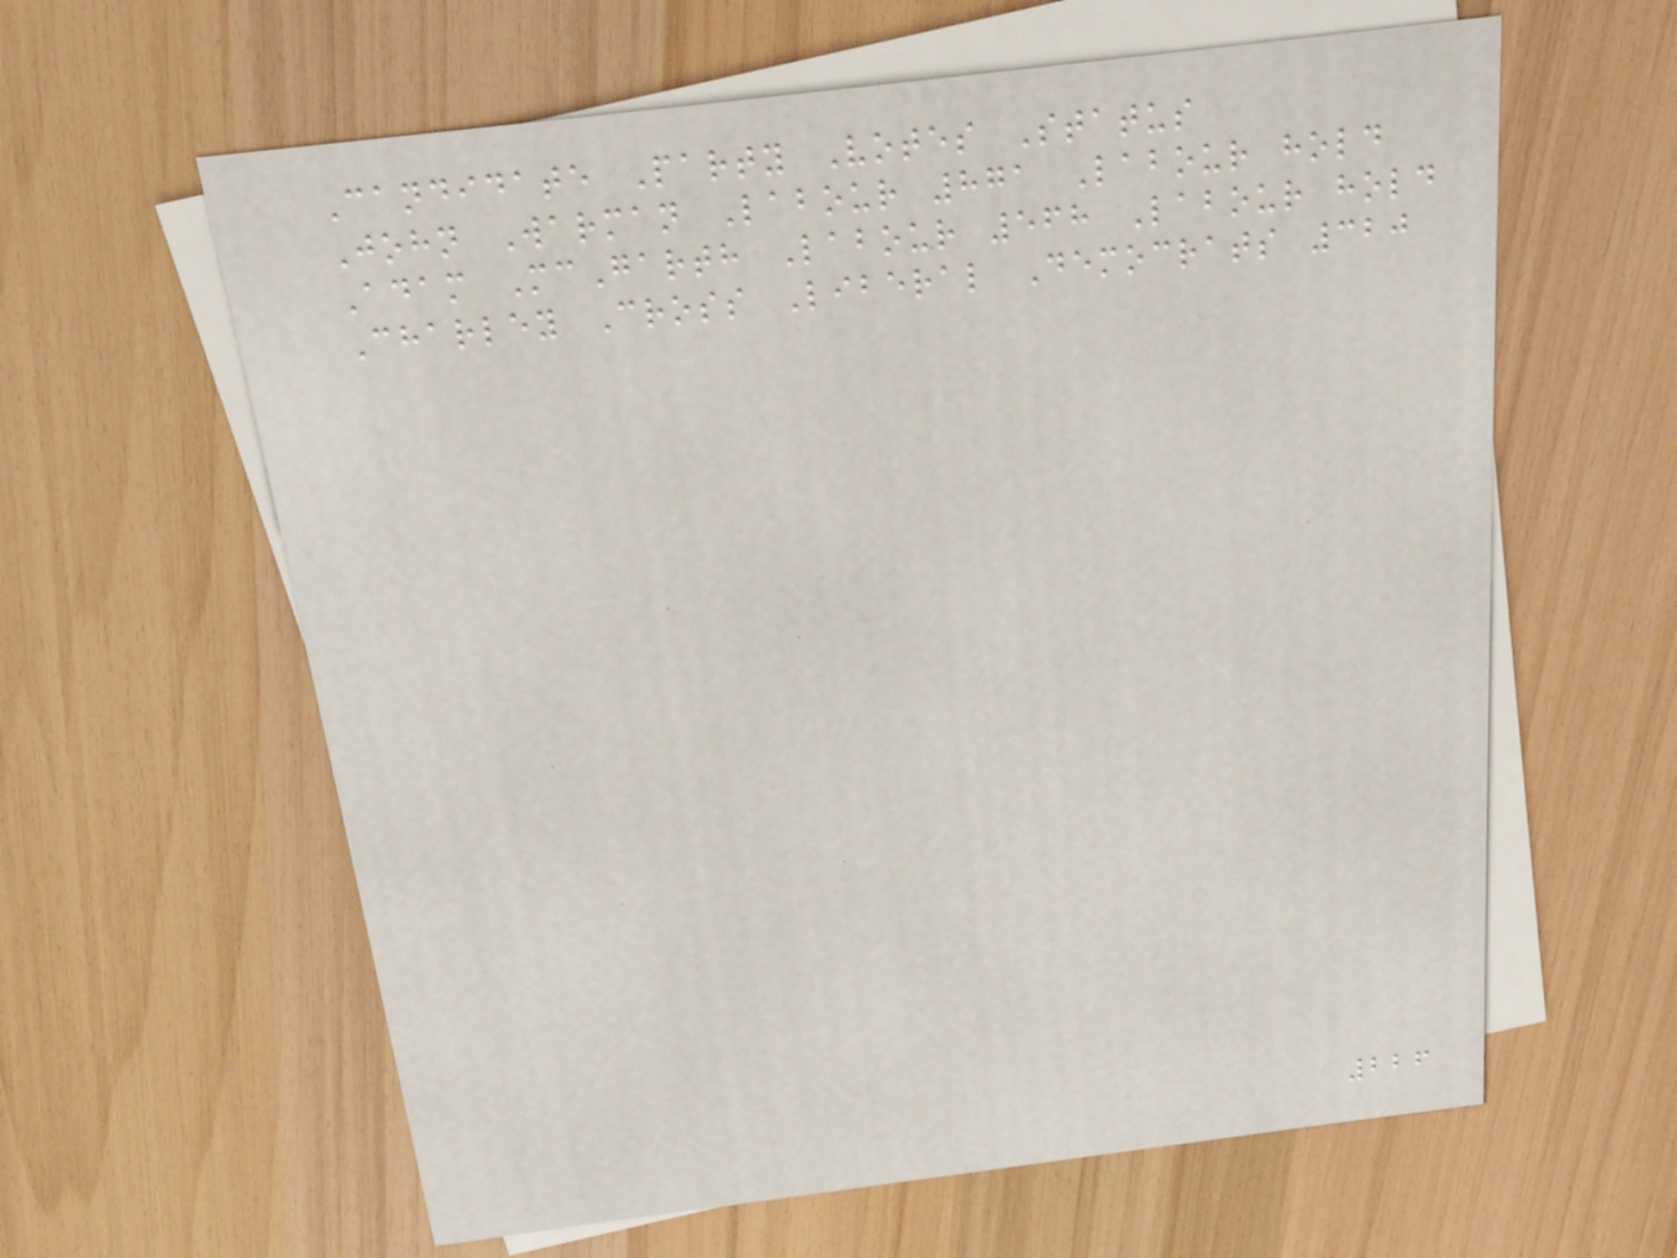Candidate Party Votes Status
John Warman Labour 871 Labour hold
Adam McGarth Labour 568 Labour hold
Charley Cross Liberal Democrats 320
226
